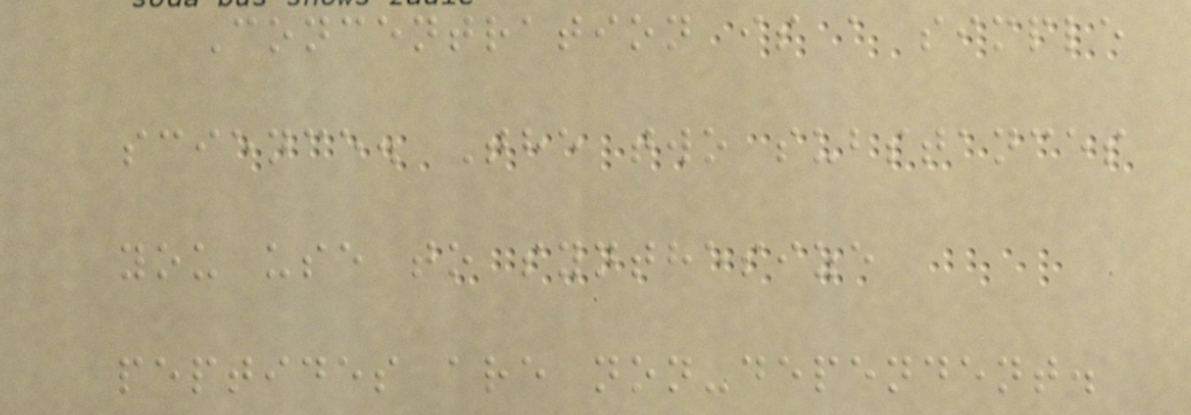Concentration is a simple
science. The two substances
you use to synthesize
peptides are non-dependent.
